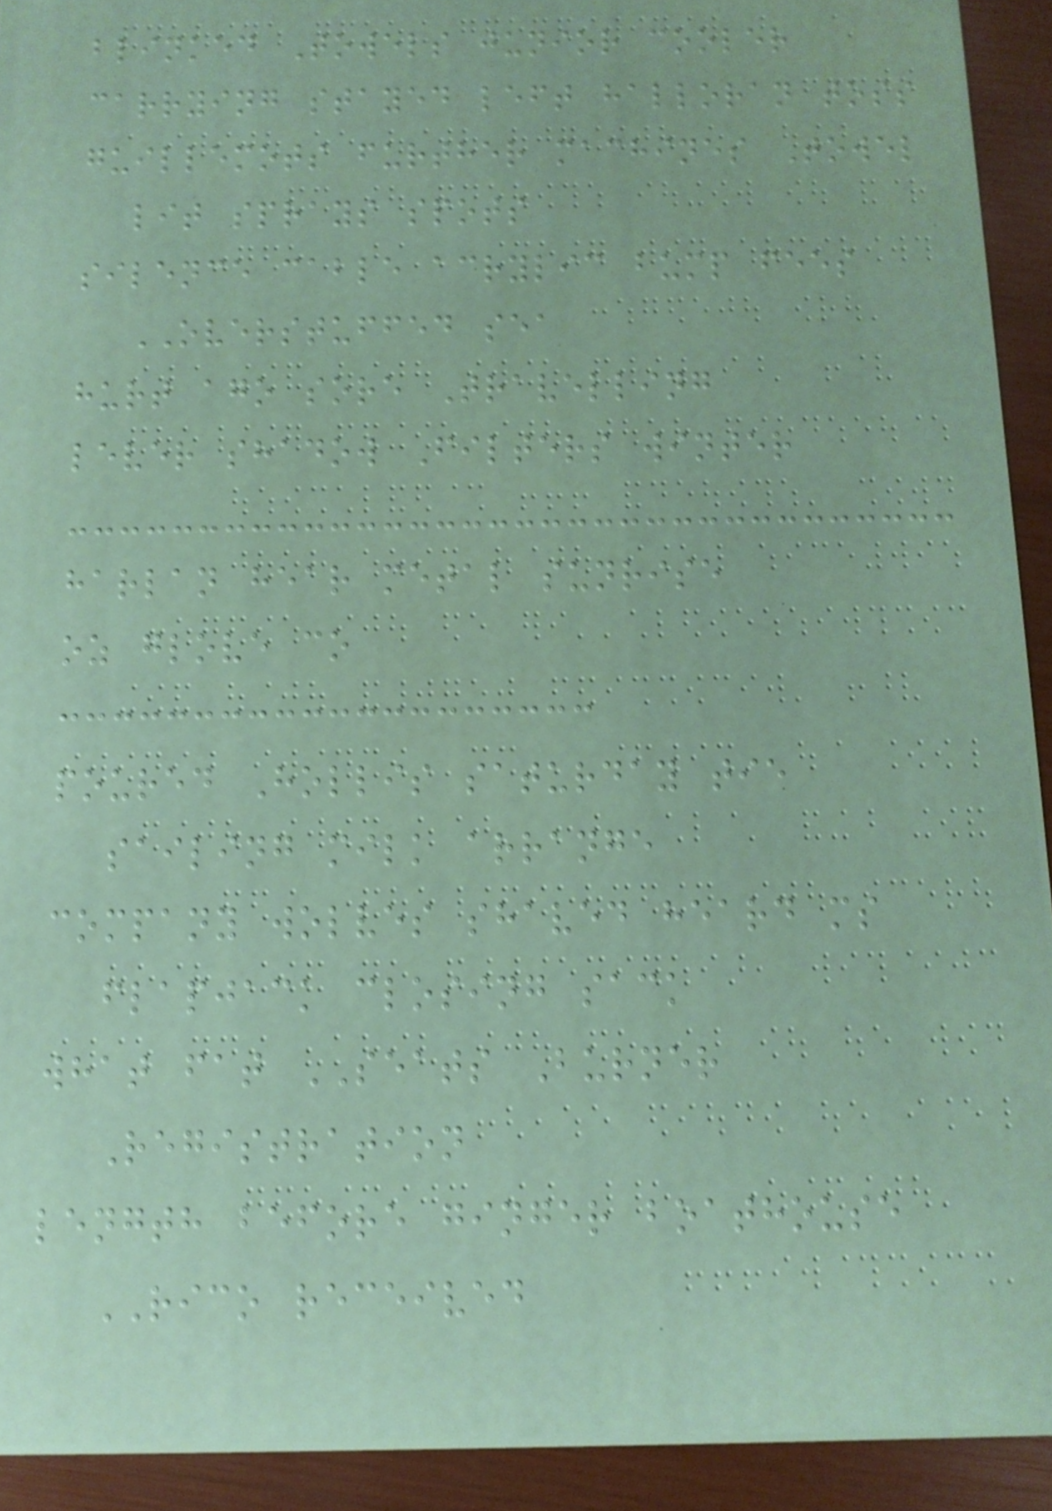blinked Towels junior cooler
carrying stayed left halloran toss
guillemots further machines Towel
lit sprays spots
silence cable acrylic bump fees
OVERSTUFFED sea
hurt ago sore Travelling
lever shadow Filters winter
harlan hear metal sunrise
oz glove co
poured Hollis saturday tie
sailing milk arrange
company wolves shaved heard ms
flapjack closing sack
what fat SEATS Burner
Registration
length before ginger boathouse
RICO received
